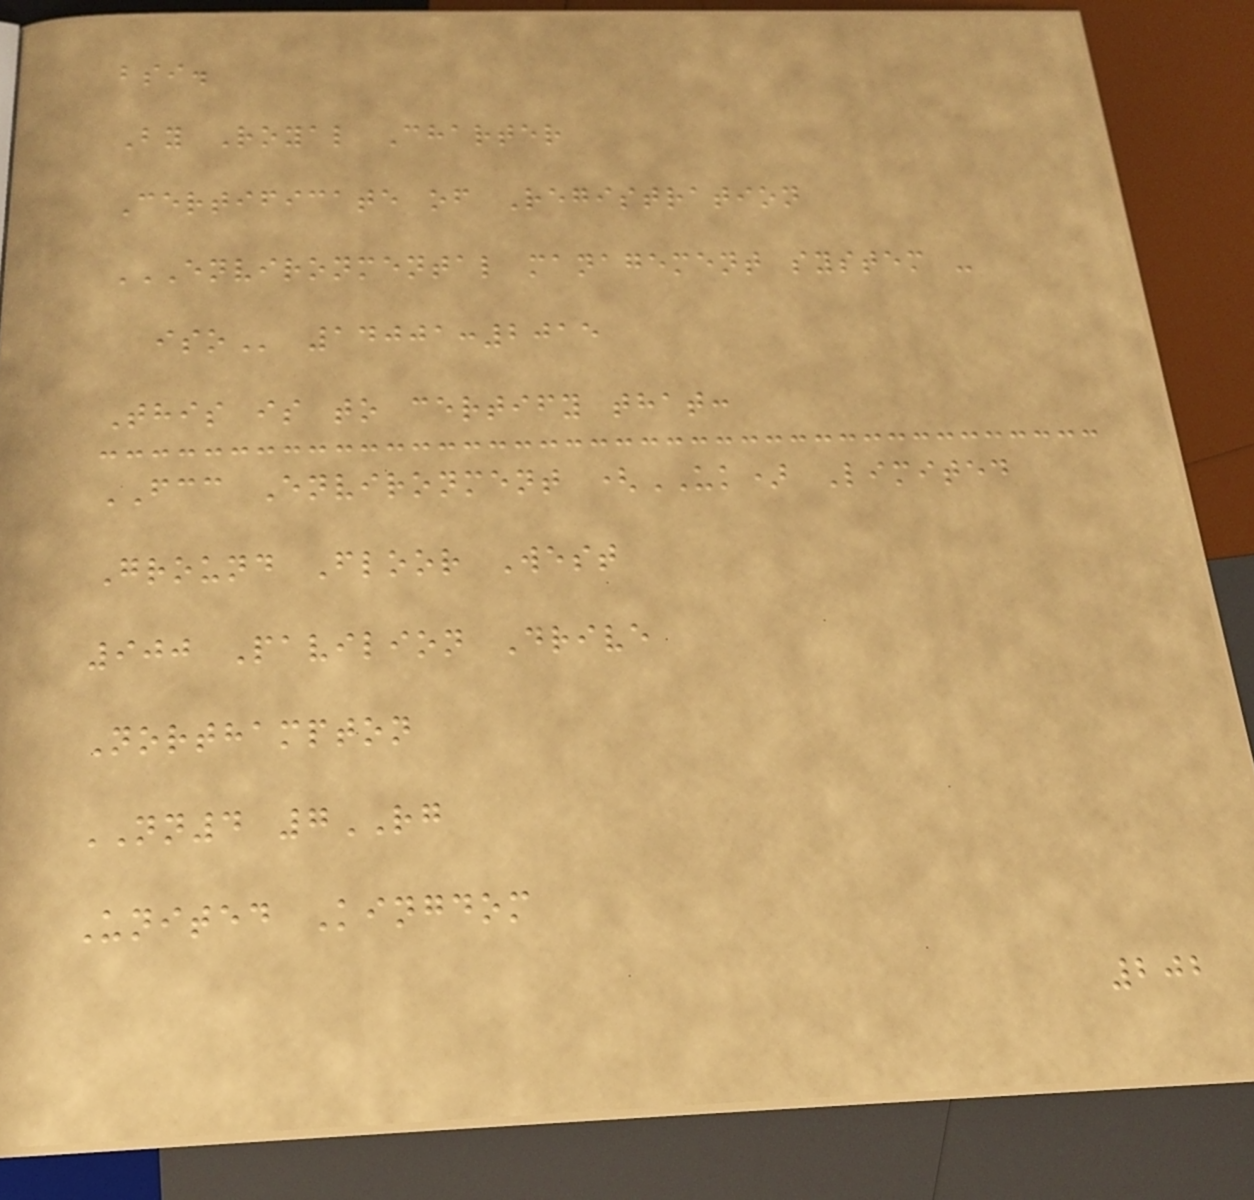bsi.
By Royal Charter
Certificate of Registration
ENVIRONMENTAL MANAGEMENT SYSTEM -
ISO 14001:2015
This is to certify that:
FCC Environment (UK) Limited
Ground Floor West
900 Pavilion Drive
Northampton
NN4 7RG
United Kingdom
202
